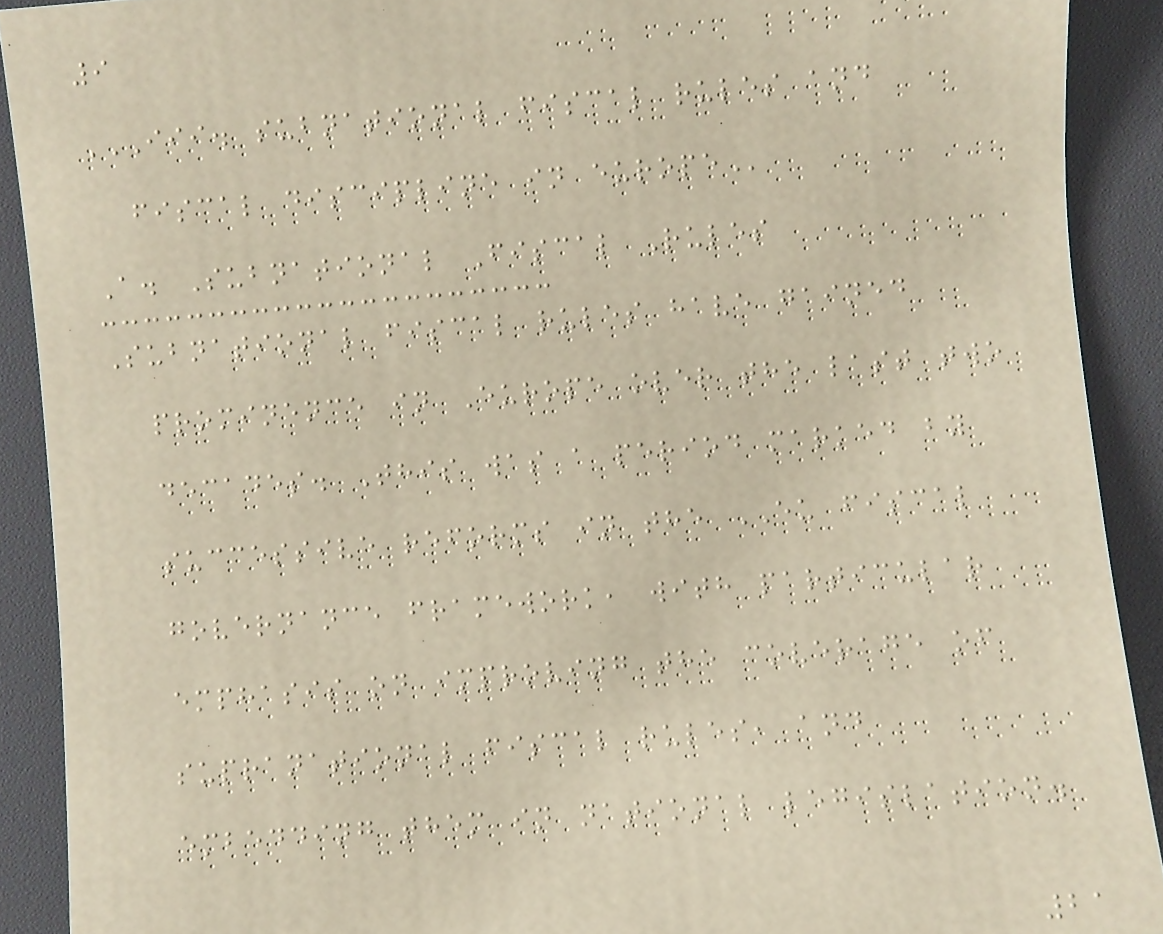9
III. SUBNATIONAL FISCAL RULES AND
FISCAL DISCIPLINE IN EUROPE
A. Subnational Fiscal Rules
Subnational fiscal rules have gained
prominence in Europe over the last two
decades. This was a period marked by
successive reforms in the EU fiscal
governance framework, with particular
emphasis on improving the coverage of
supranational fiscal rules, and
embedding them in national legislation.
21
